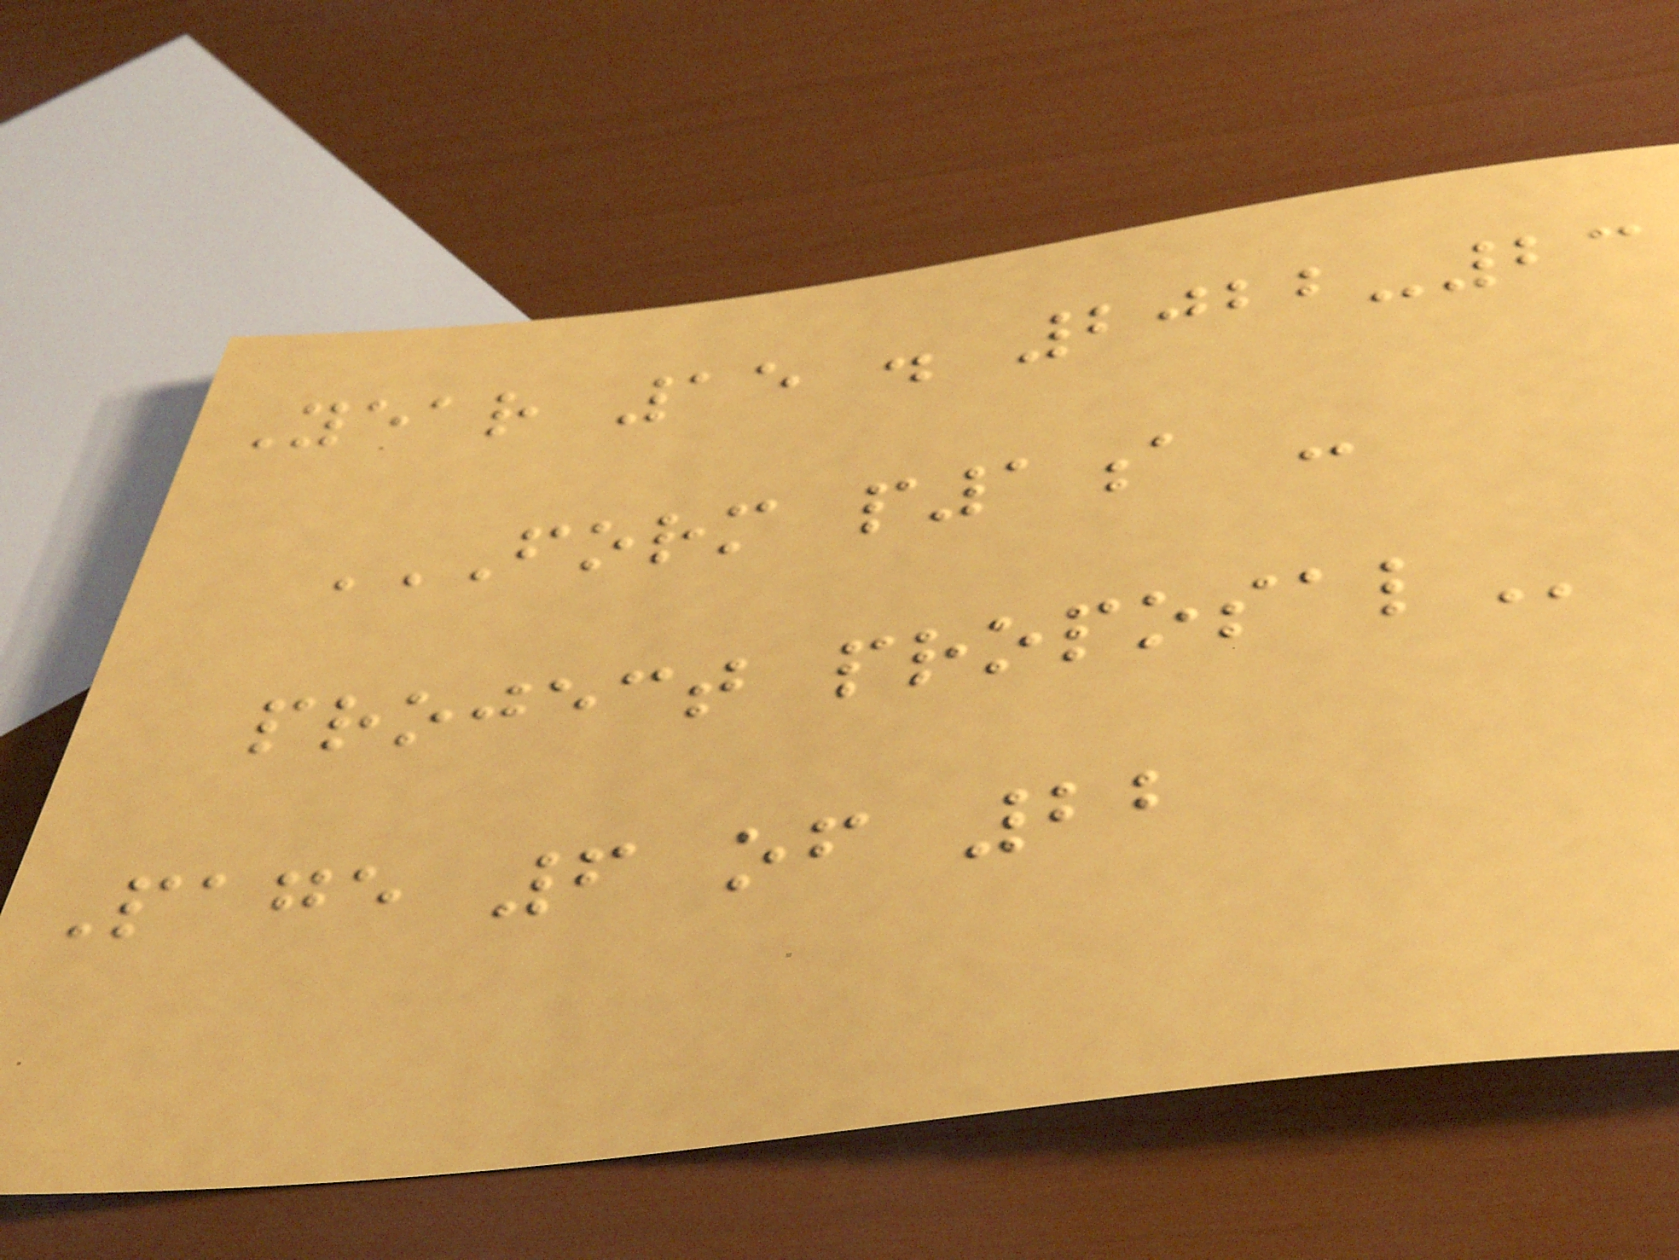Year 15 . 2022-23
FORM P1A -
PROJECT PROPOSAL
Page 6 of 22
